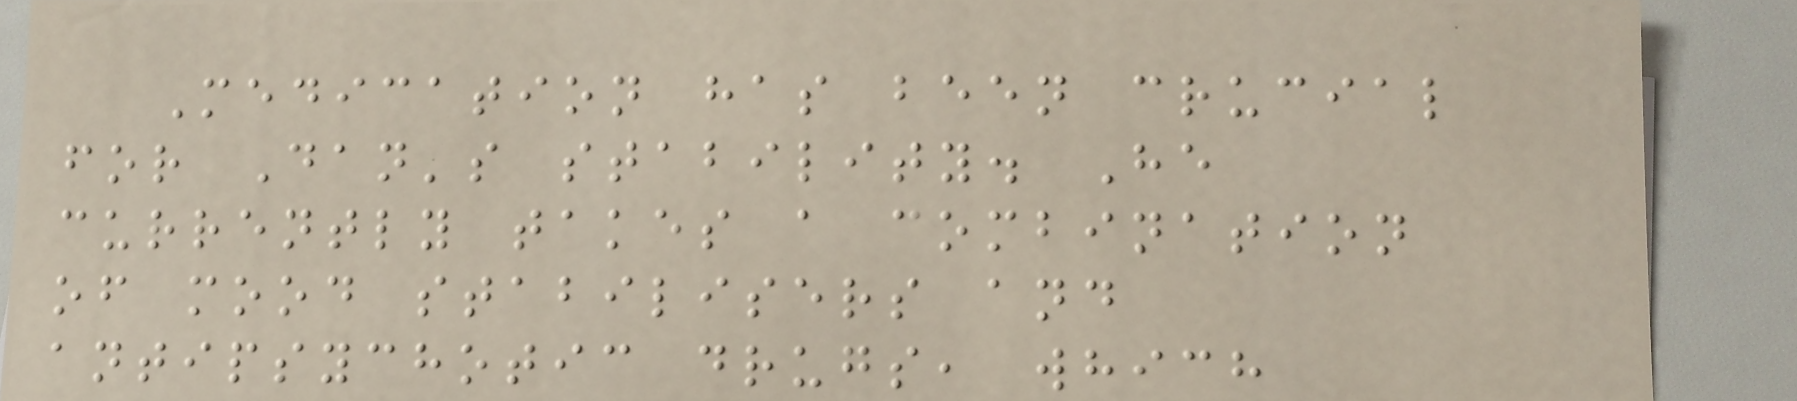Medication has been crucial
for Dan's stability. He
currently takes a combination
of mood stabilisers and
antipsychotic drugs, which
